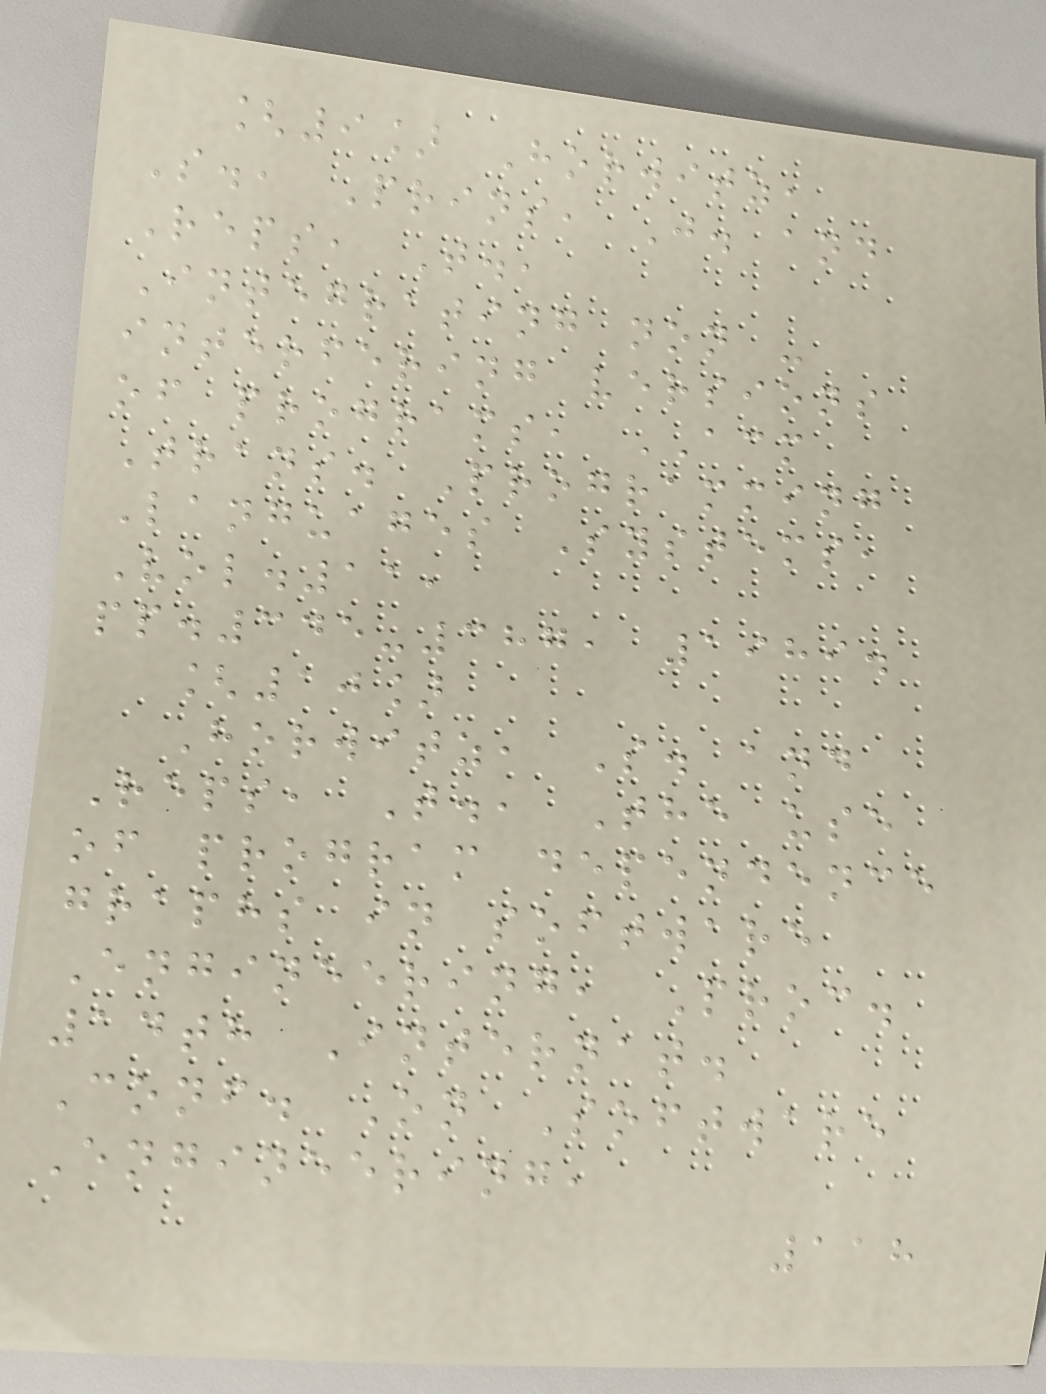[9] Horwitz,
S., Prins, J. and
Reps, T.,
Integrating non -
interfering versions
of programs, ACM
Trans. Programming
Languages Systems,
Vol.11,
pp.345-387, 1989.
[10]
Horwitz, S. and
Reps, T., The use
of program dependence
graphs in software
Engineering, Proc.
14th Internat.
Conf. On Software
Engineering,
118
